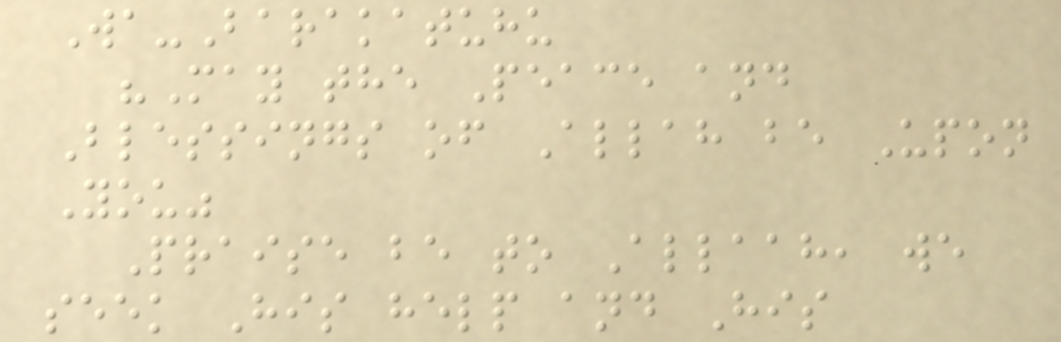Wa-Barakatuhu
"May the Peace and
Blessings of Allah be Upon
You"
Praise be to Allaah, we
seek His help and His
